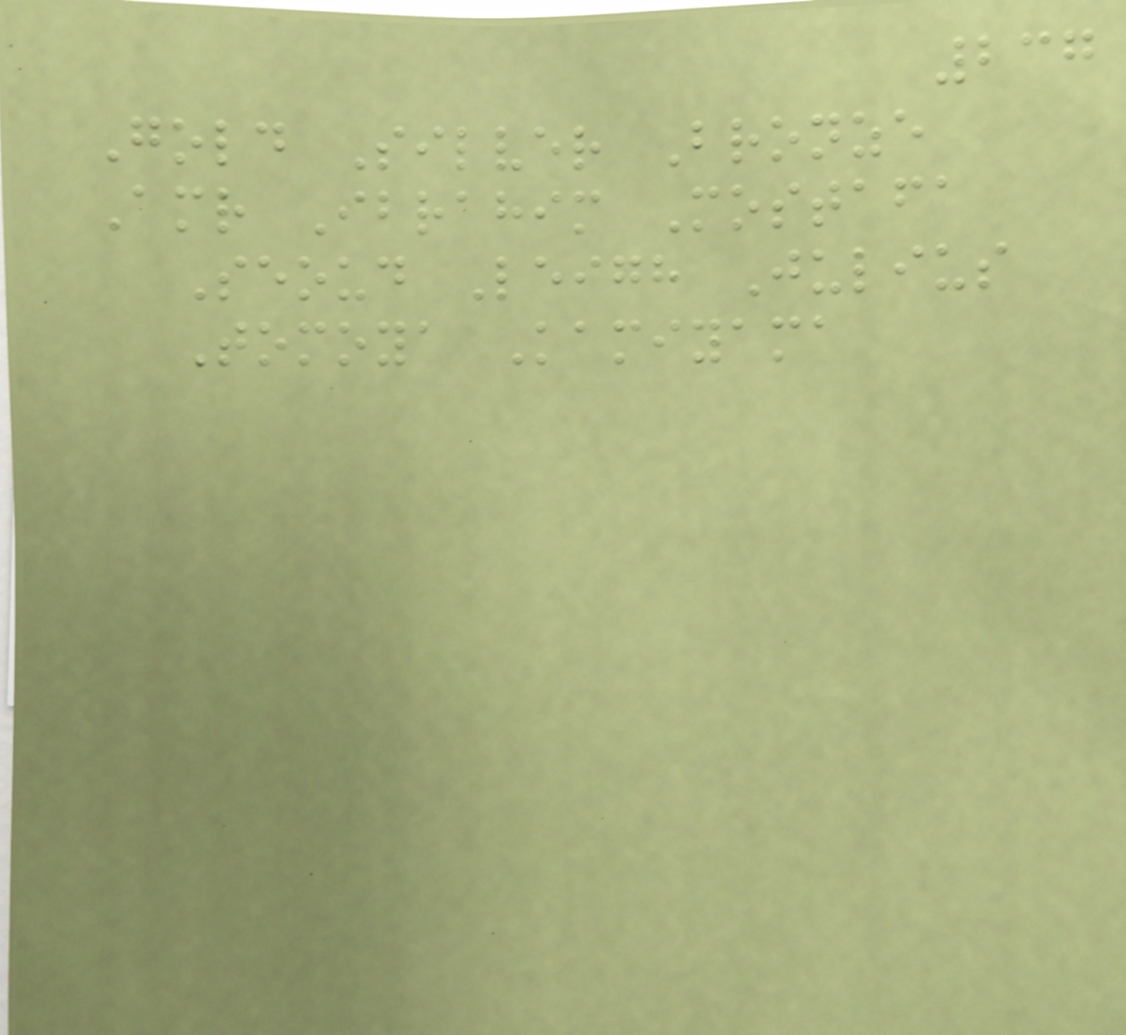237
Gold Silver Bronze
Amr Ibrahim Mostafa
Seoud Leigh Julius
Tomoya Kamiyama
